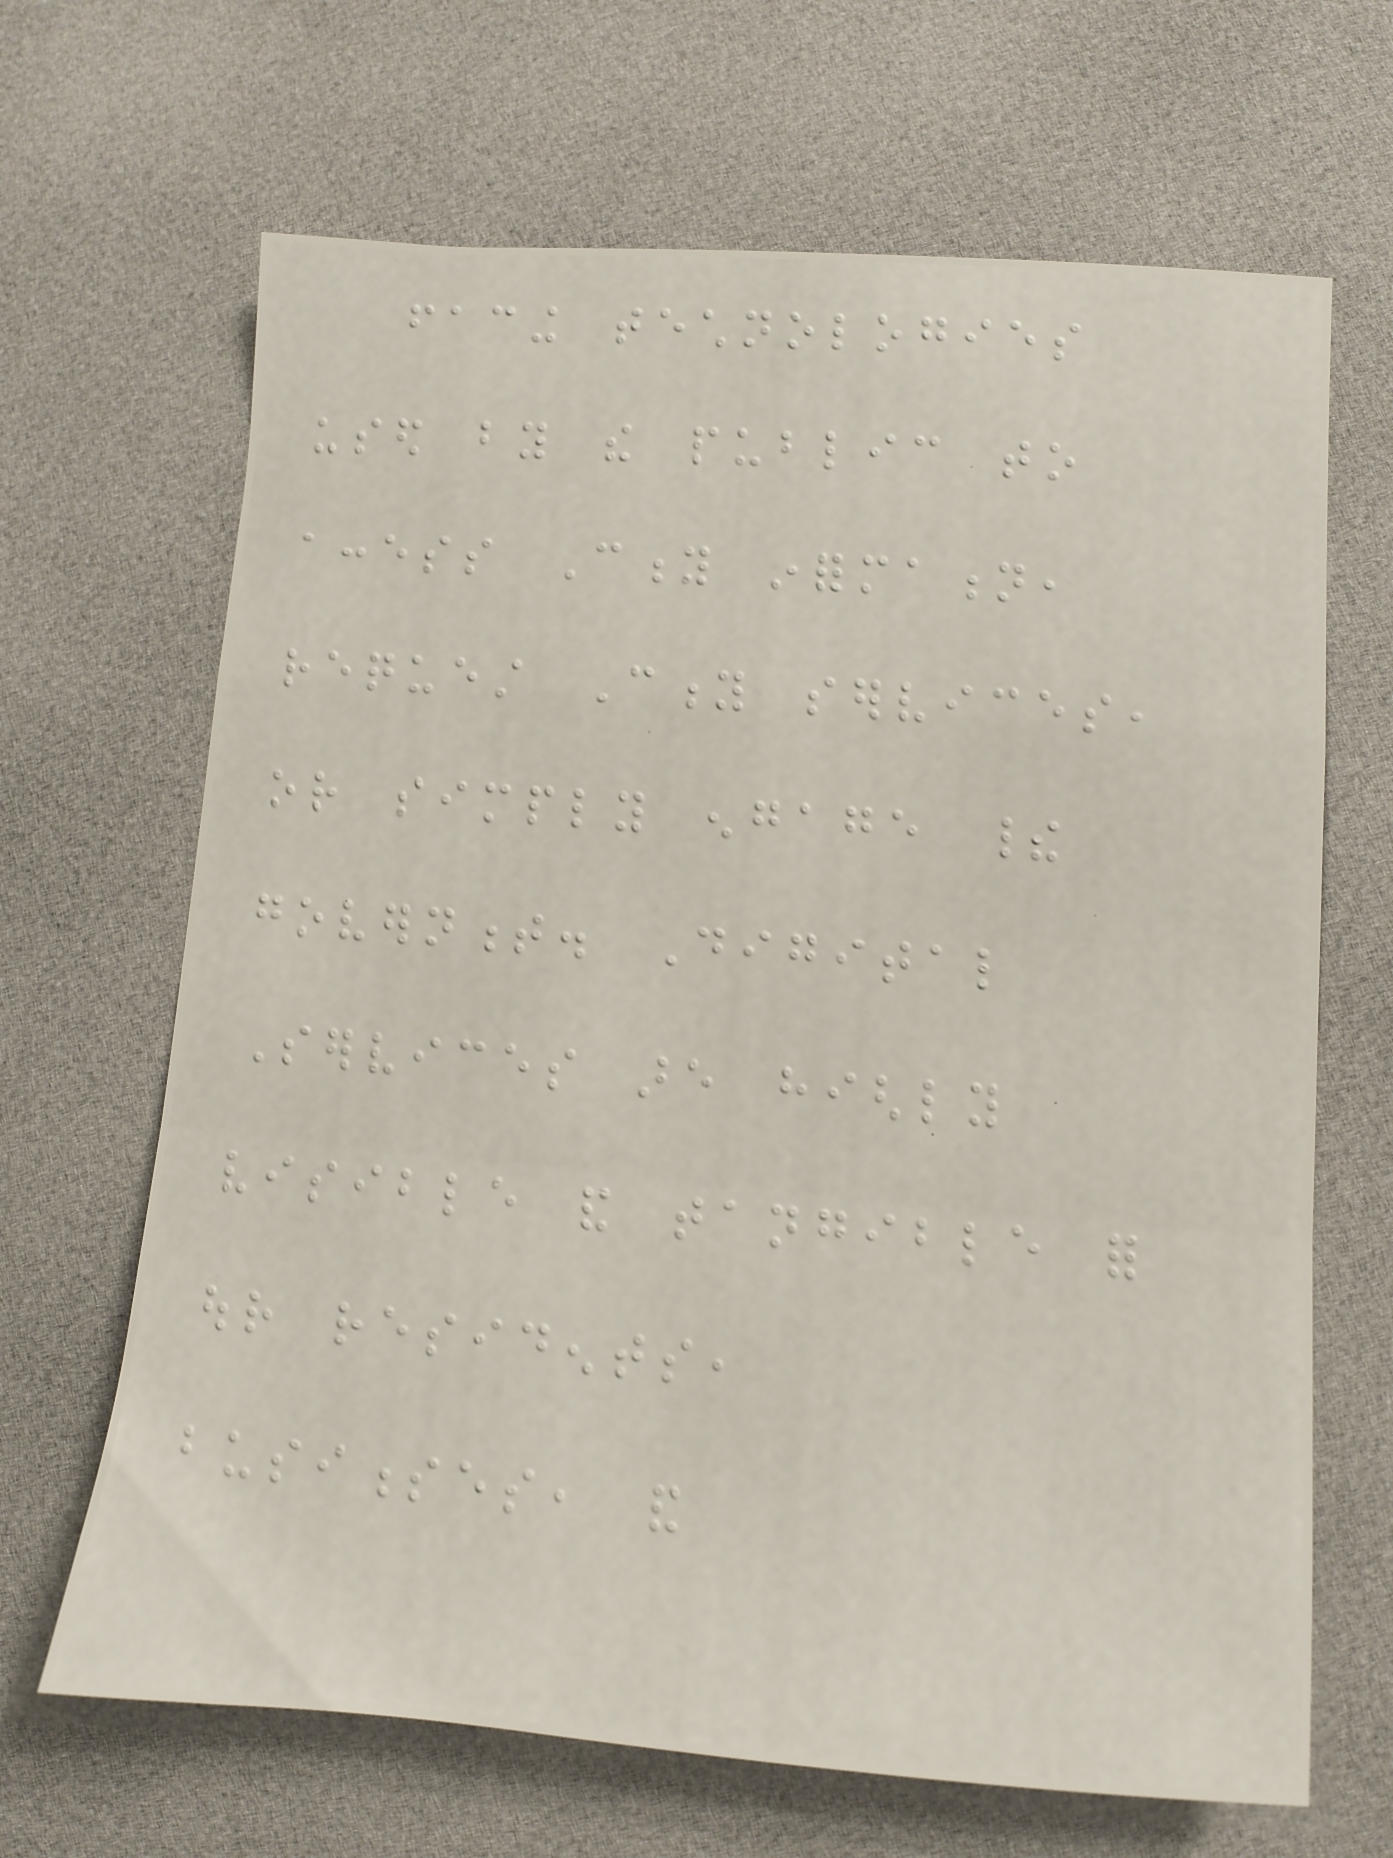facing technologies
used by the public to
access City information,
request City services,
or simply engage their
government. Digital
Services are highly
visible and tangible for
our residents,
businesses, and
